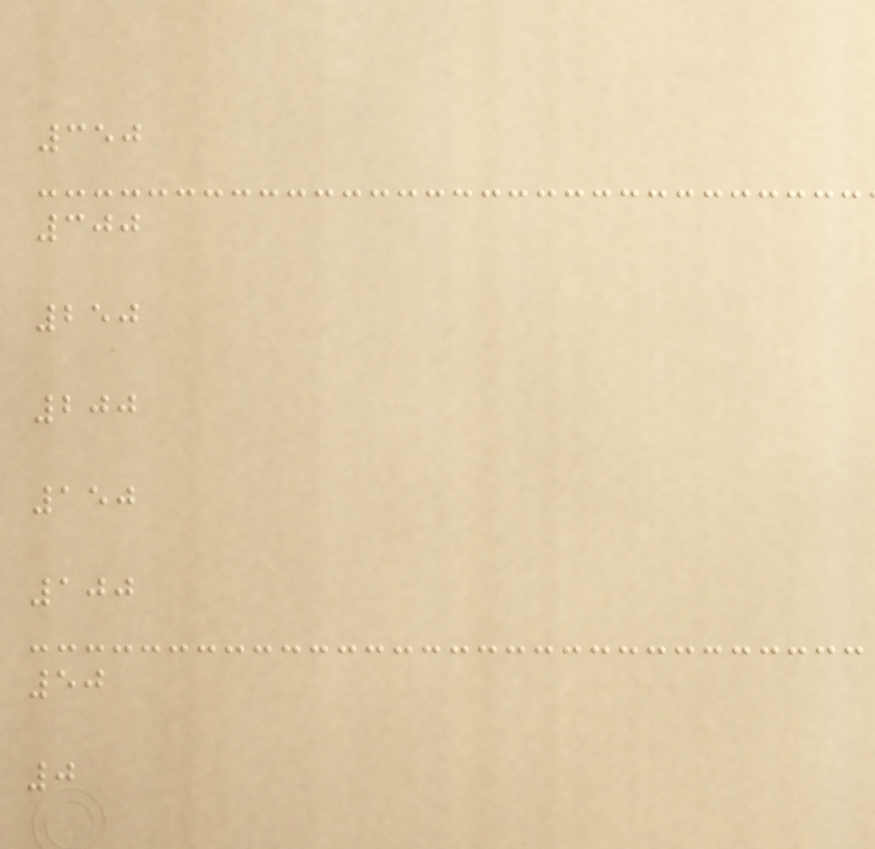350
300
250
200
150
100
50
0
